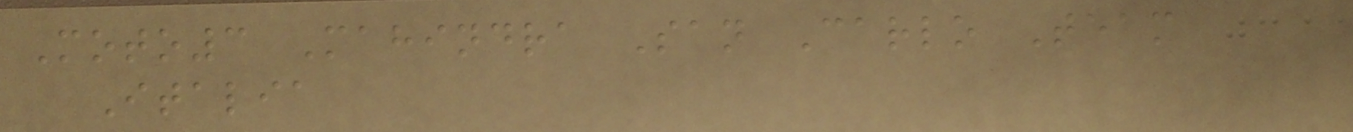Moto3 Mahindra San Carlo Team
Italia
